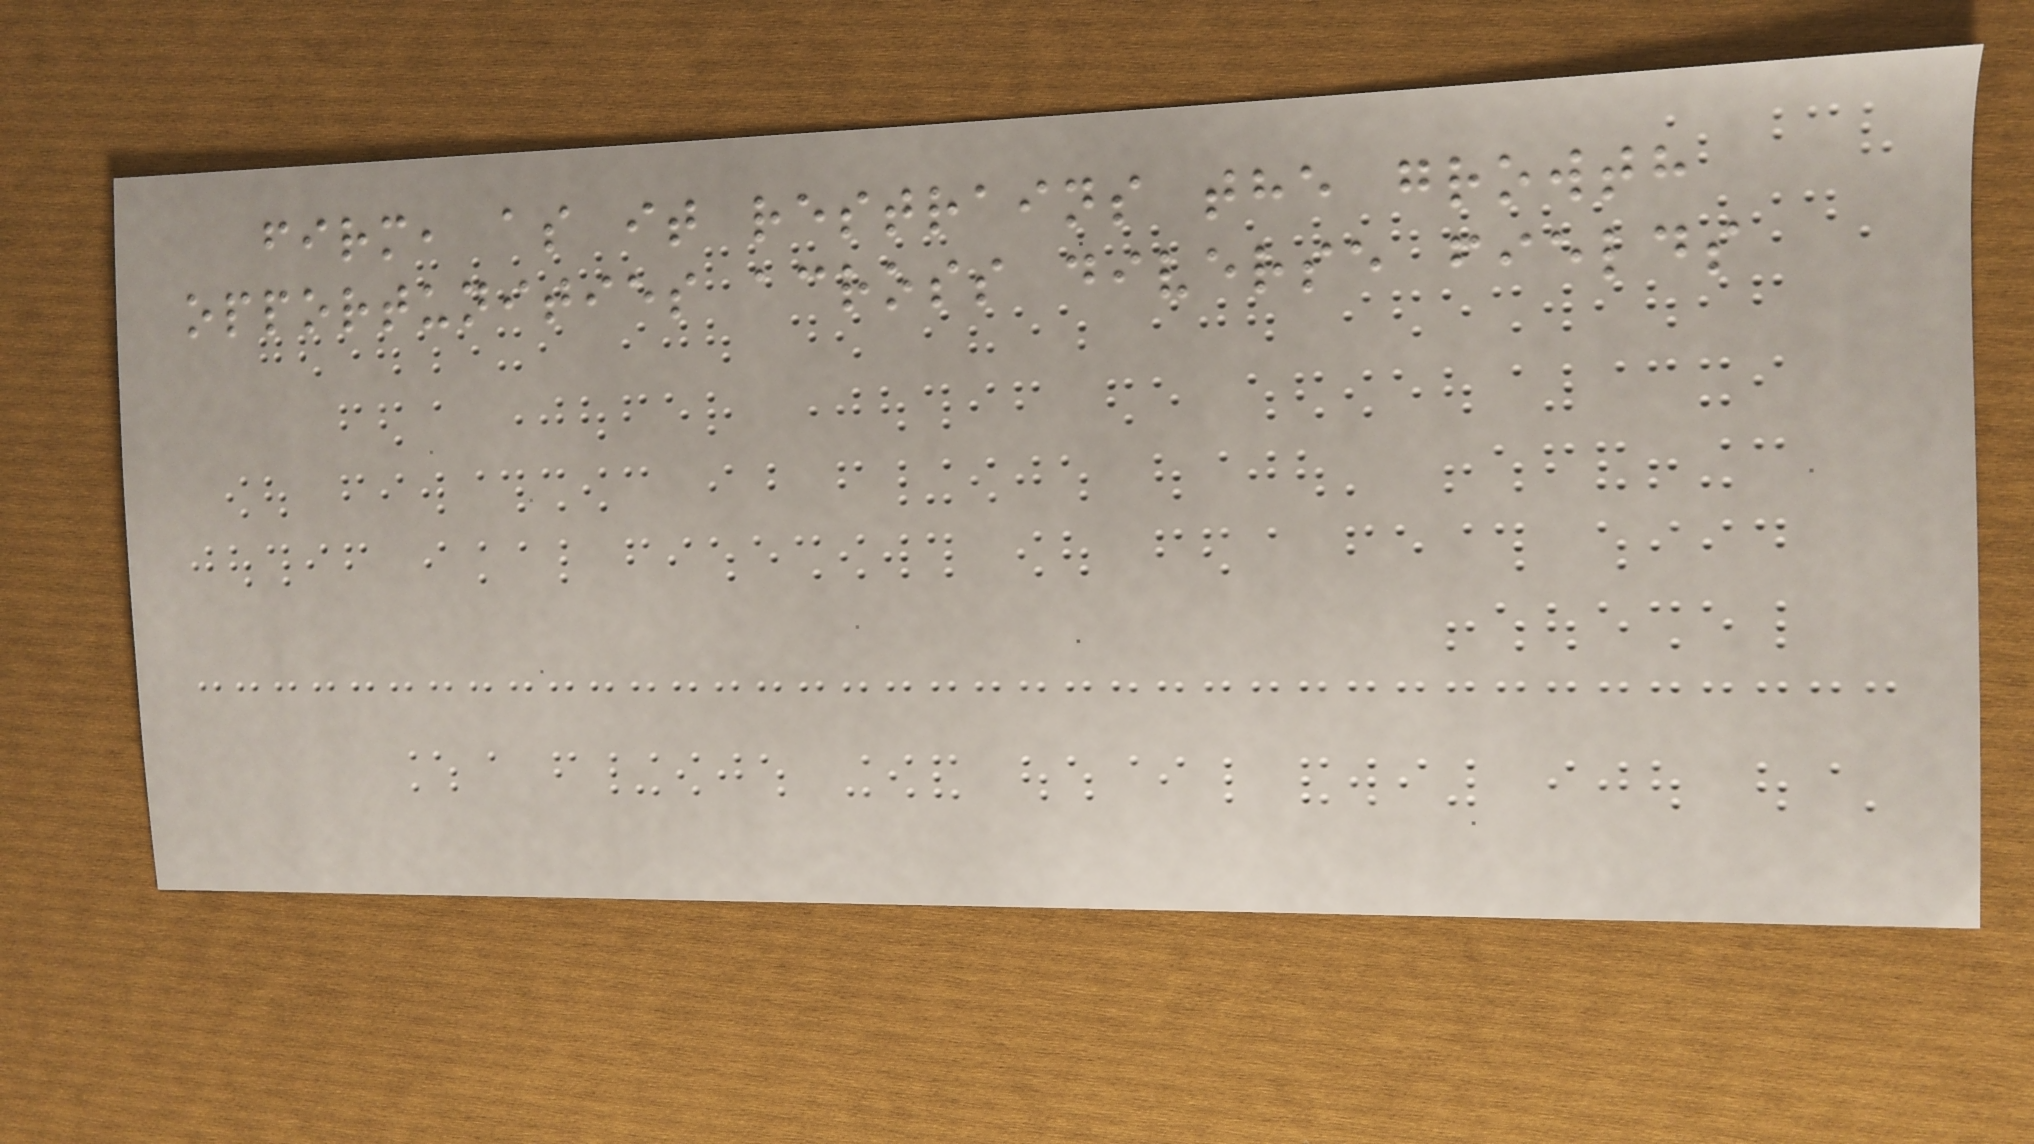firm, as it restrains the growth
opportunities across diverse fields
